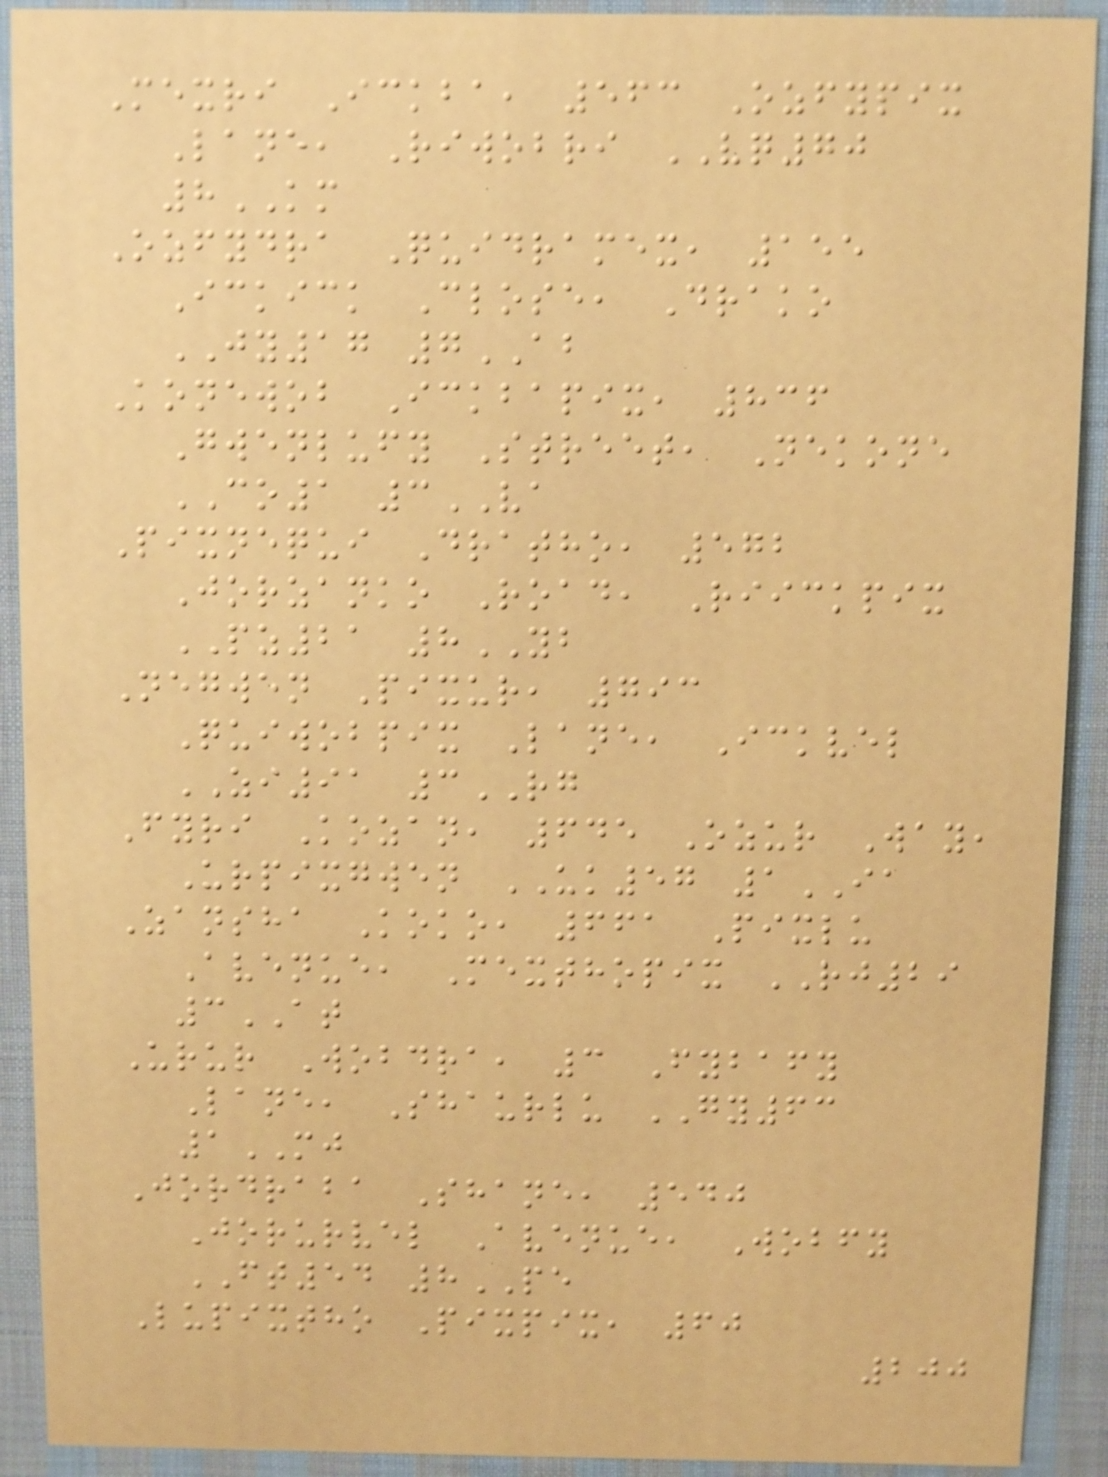Mexri Ickba, 563 Ozfypix
Lane, Riwobri VQ70
8KM
Ozfydra Quidramex, 155
Ickick Close, Drako
JY17 7AB
Konewob Ickbapix, 836
Gwenlufy Street, Nekone
CO1 3VA
Pixnequi Dratho, 572
Jorzanko Road, Riickpix
PZ21 8YB
Negwen Pixur, 793
Quiwobpix Lane, Ickvel
ZI91 3RG
Fyri Kozan, 645 Ozur Way,
Urpixgwen UK57 1IA
Zansha Koko, 661 Pixlu
Avenue, Mexthopix RJ29
3AT
Urur Wobdra, 3 Fybafy
Lane, Shaurlu GY63
1MJ
Jordraba Shane, 540
Jorurvel Avenue, Wobfy
FT54 8PE
Lupixtho Pixpix, 60
200
